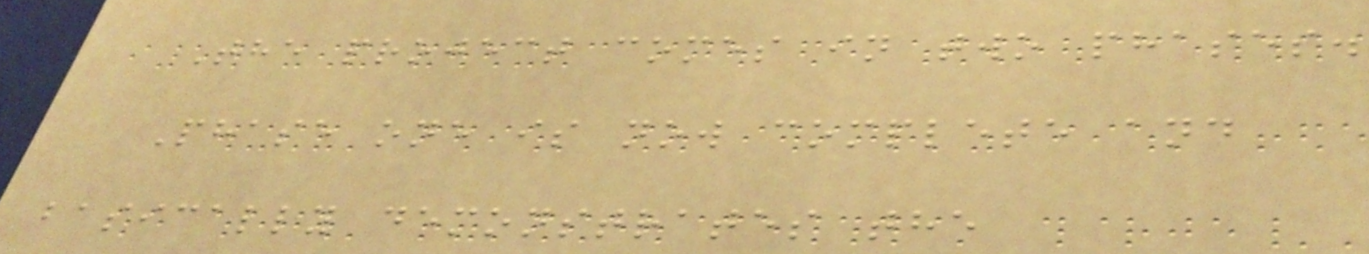The project comes in two phases.
Phase one is now complete and
basically demonstrates the
